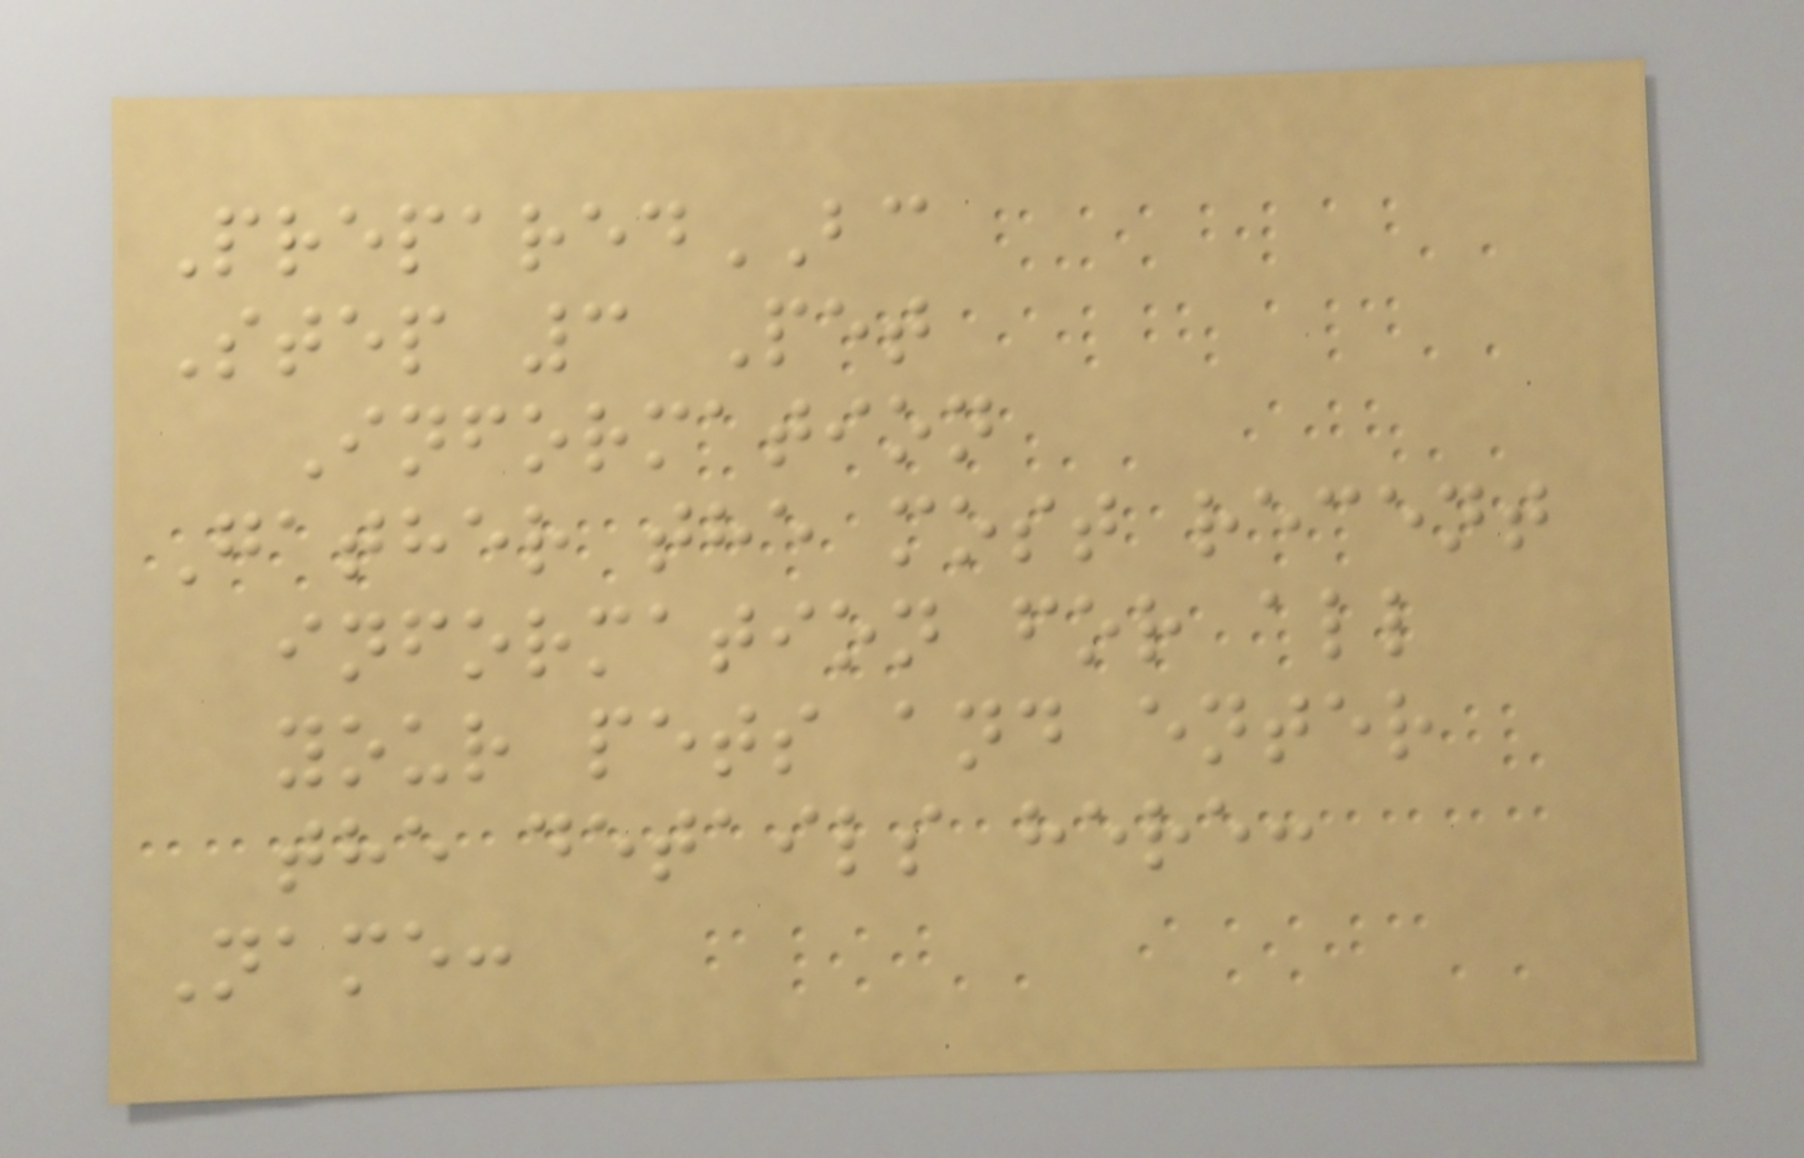PreparedBC
Step 3 Pet
Information
Gather the most recent
information for all
your pets and enter
the details here:
Name:
